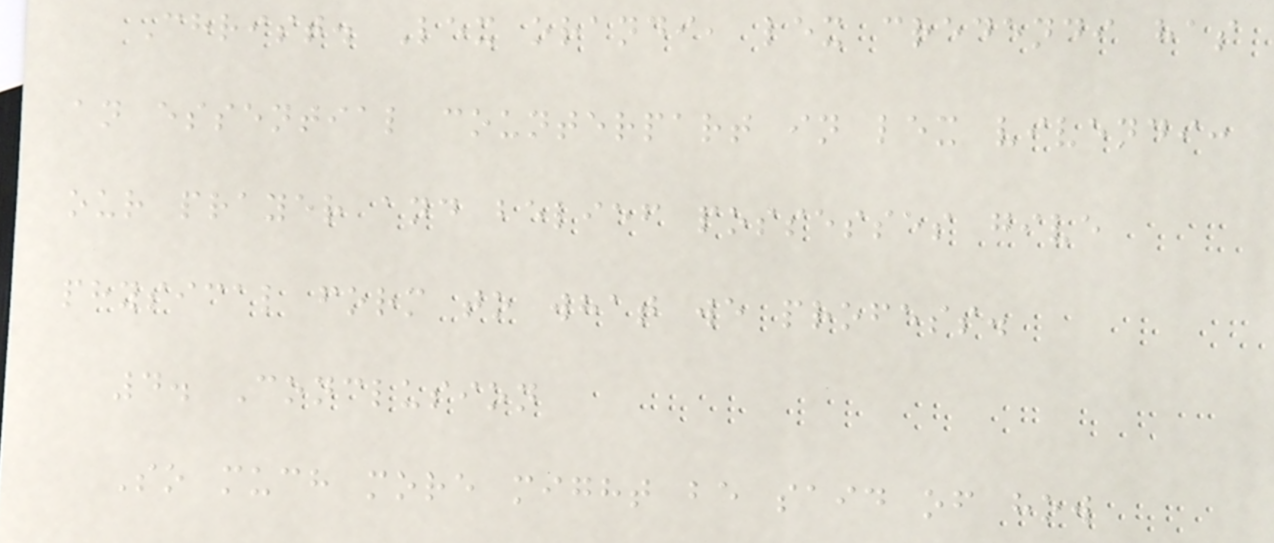Christ. Lex orandi, lex credendi has
an essential counterpart in lex vivendi:
our prayer and belief possesses give
physical form to what we profess.
4. Conclusion
So much more might be said of how
